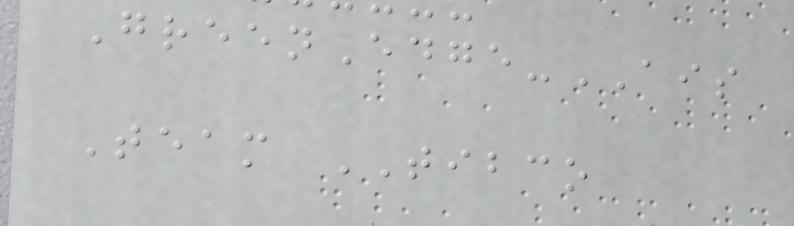GreenEdge-AIS
Team TIBCO
